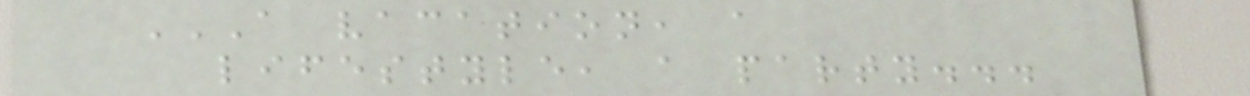A VACATION, A
LIFESTYLE, A PARTY...
